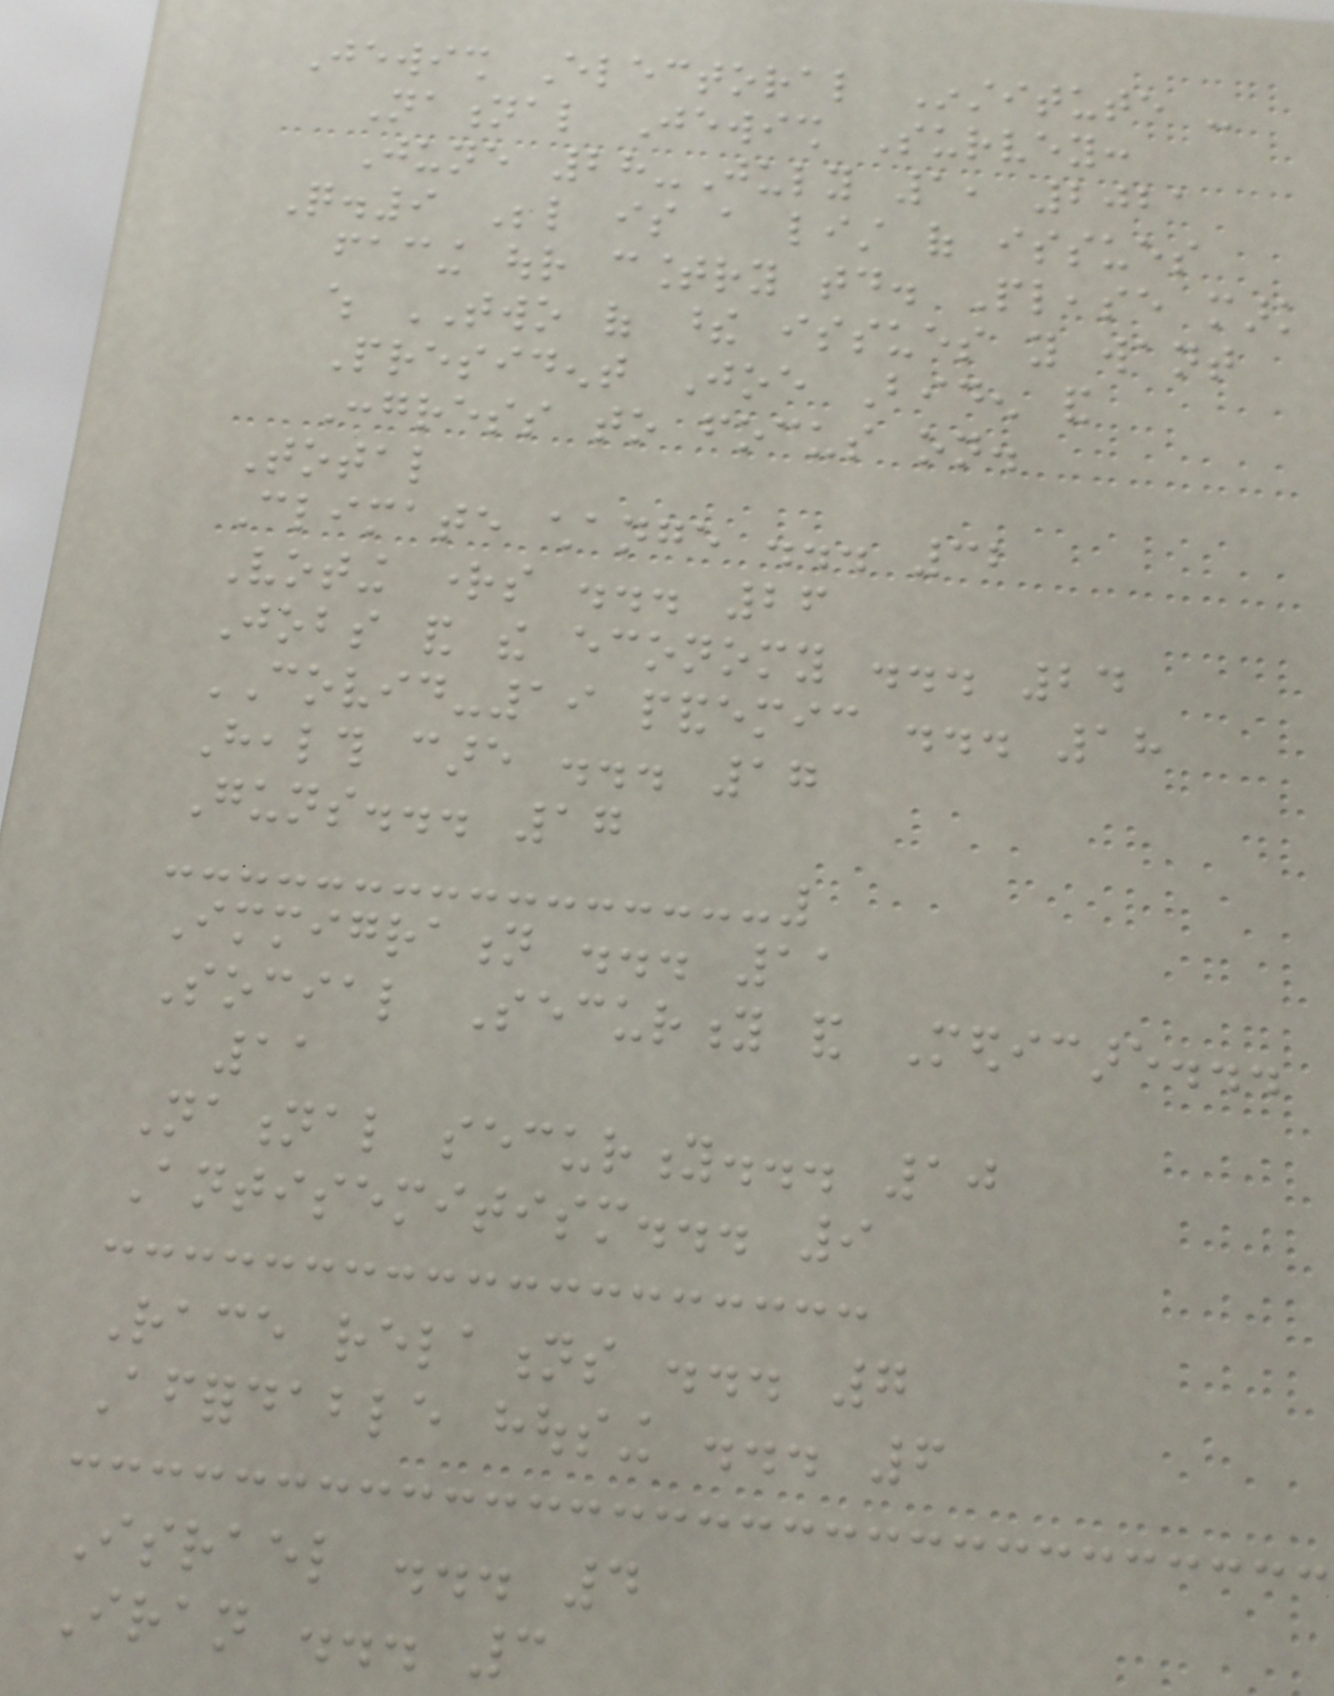Jewish Electoral Institute -
National Jewish Survey:
June 28-July 1, 2021
Q.9 Below is a list of issues
facing our country today. Please mark
which TWO of these issues you want
President Joe Biden and
Congress to focus on.
Total
Climate change ... 32
Voting rights ... 26
Jobs and the economy ... 24
COVID-19 pandemic ... 18
Health care ... 17
Guns... 17
Immigration ... 11
Social Security and Medicare...
11
National security... 10
Antisemitism... 9
Race relations ... 7
Affordable housing ... 6
Israel ... 4
Iran ... 3
